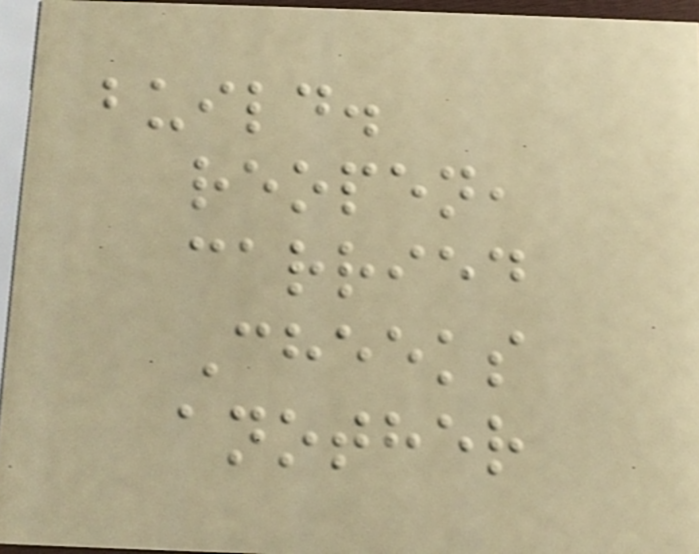build.
reopen,
carried
Cheeks
another
